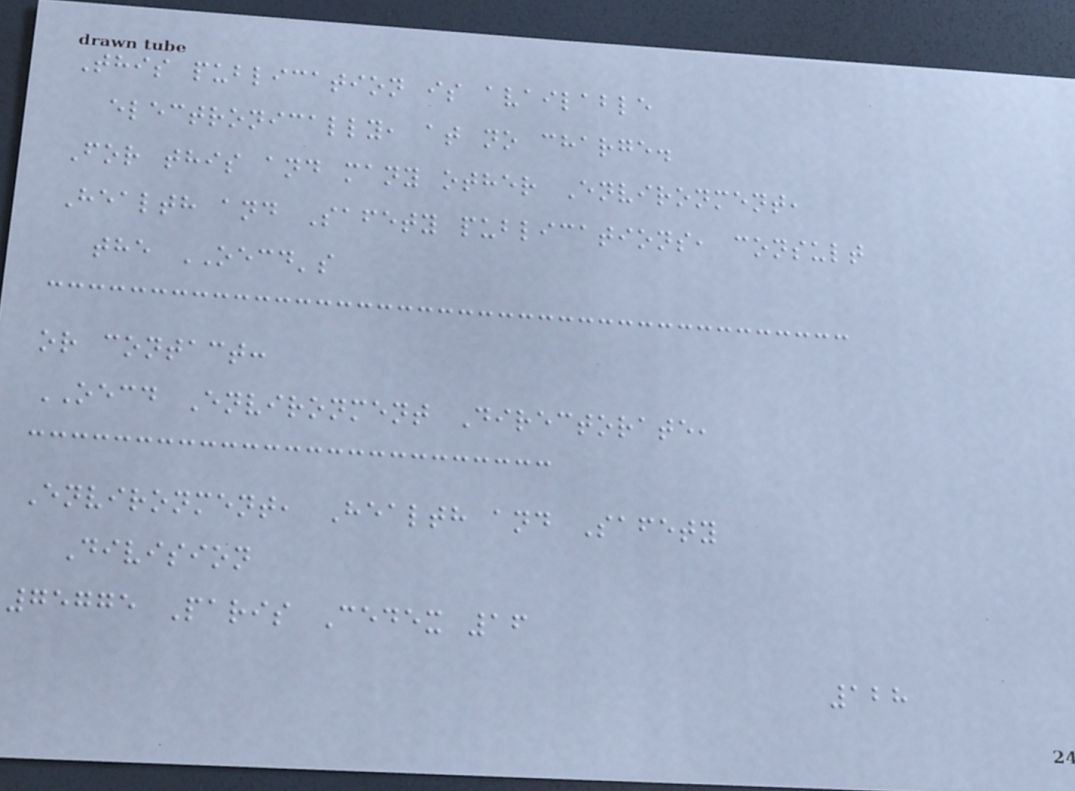This publication is available
electronically, at no charge.
For this and many other Environment,
Health and Safety publications, consult
the OECD's
or contact:
OECD Environment Directorate,
Environment, Health and Safety
Division
75775 Paris Cedex 16
128
